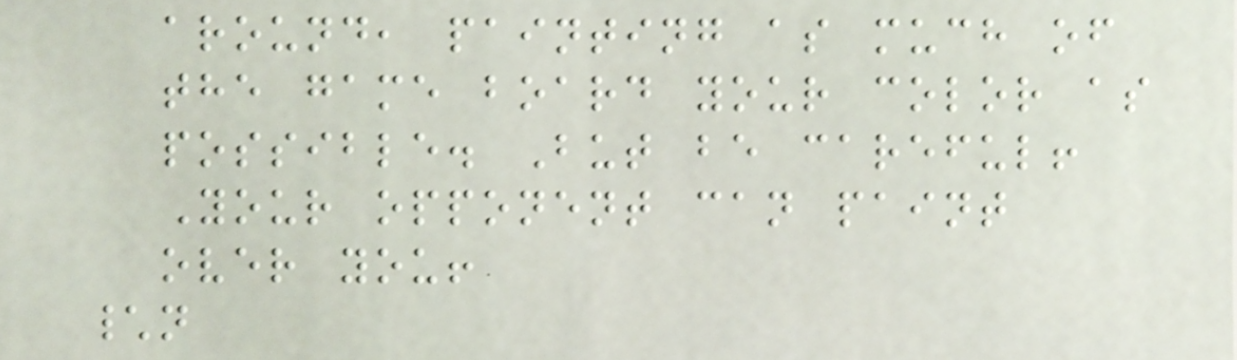around, painting as much of
the game board your color as
possible. But be careful!
Your opponent can paint
over you!
\n
